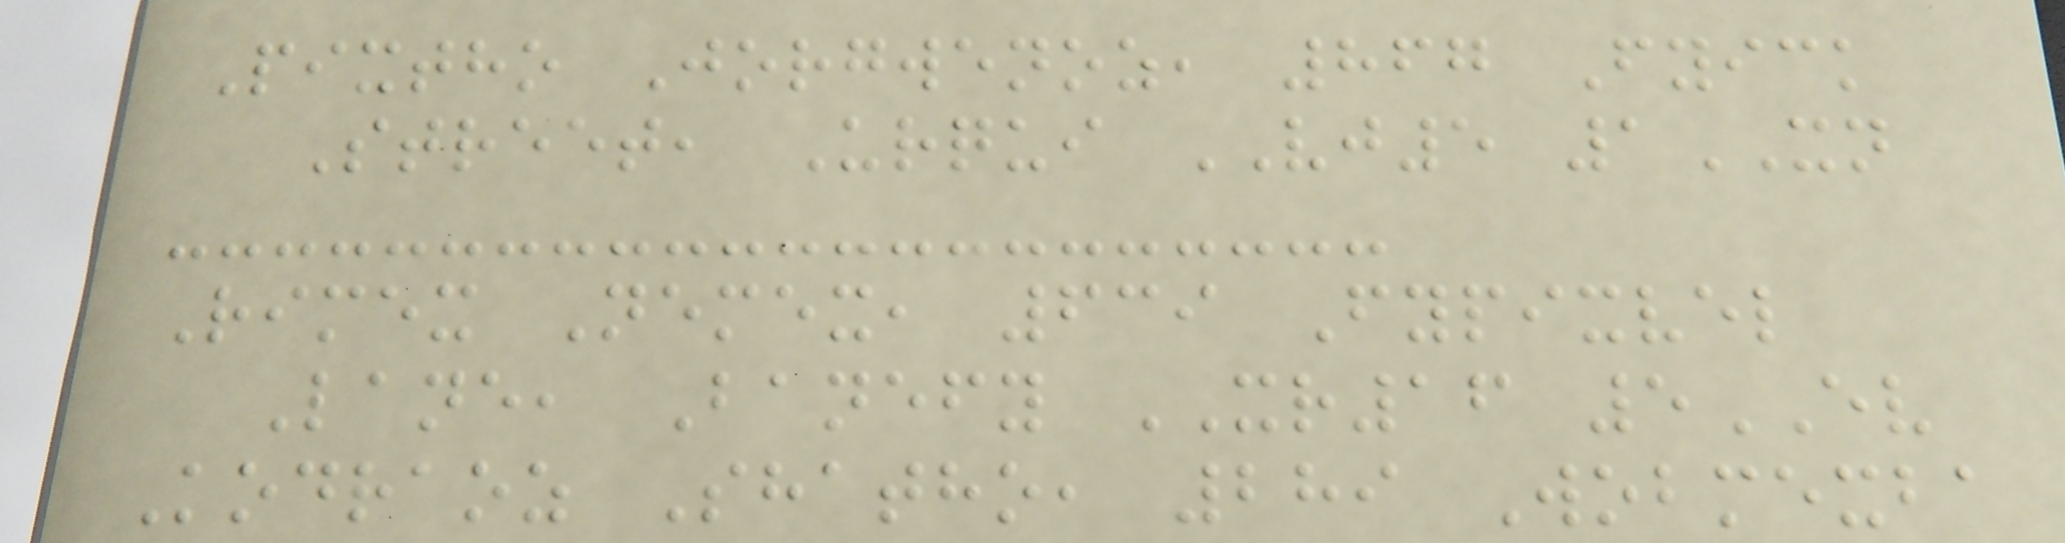Pixtho Jorgwenoz, 867 Fyick
Street, Urqui VJ5 1XN
Rimex Nemex, 639 Fypixvel
Lane, Banefy XR16 5EV
Kodraoz Shatho, 289 Wobmexba
